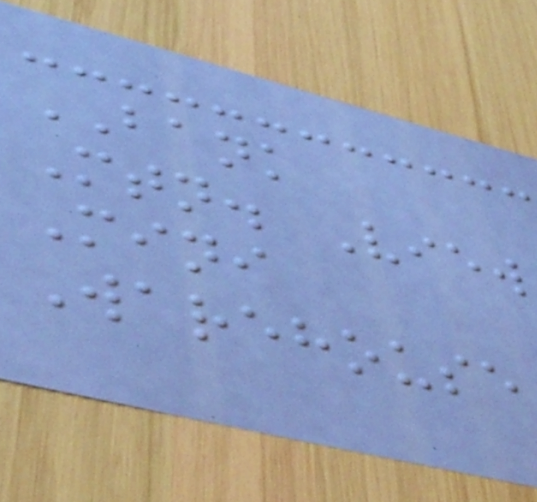BANK
Mtn. View
Mini
Warehouse
